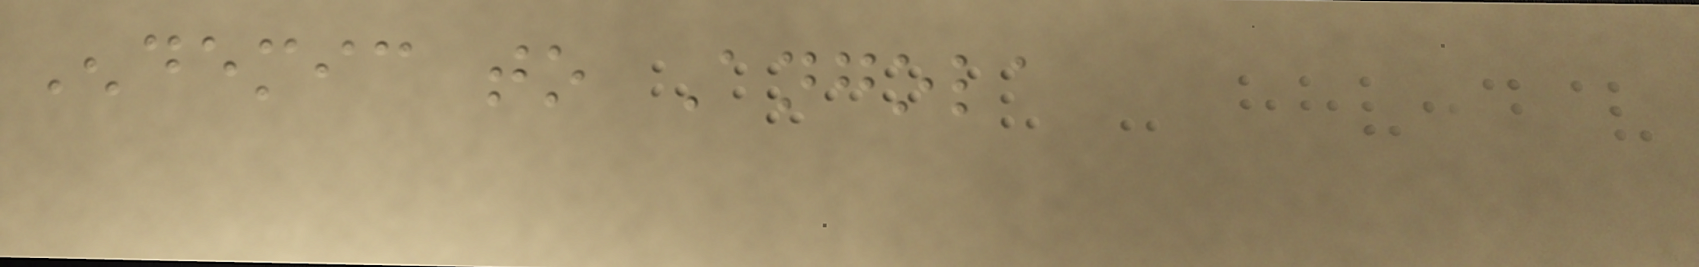Endemic to Angola
